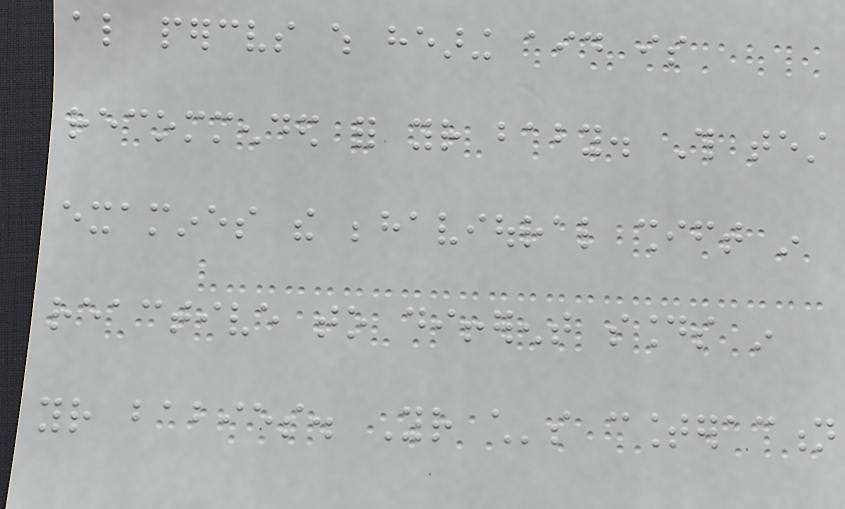also perceives which hearing aid is
recommended for your baby. This test
examines the behavioural shift in
reactive to different sounds in
your babies. Your child's counteraction
